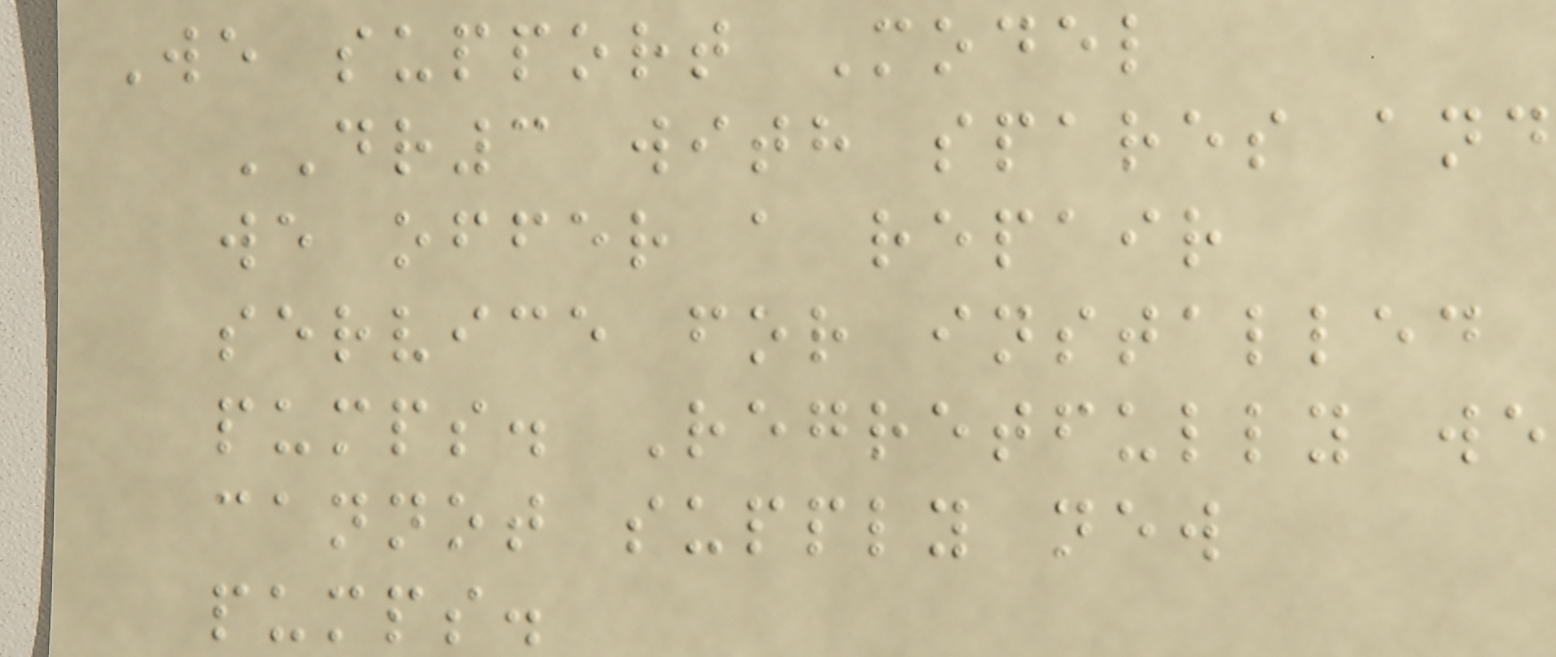We support Model
DR3 with spares and
we offer a repair
service for installed
pumps. Regretfully we
cannot supply new
pumps.
